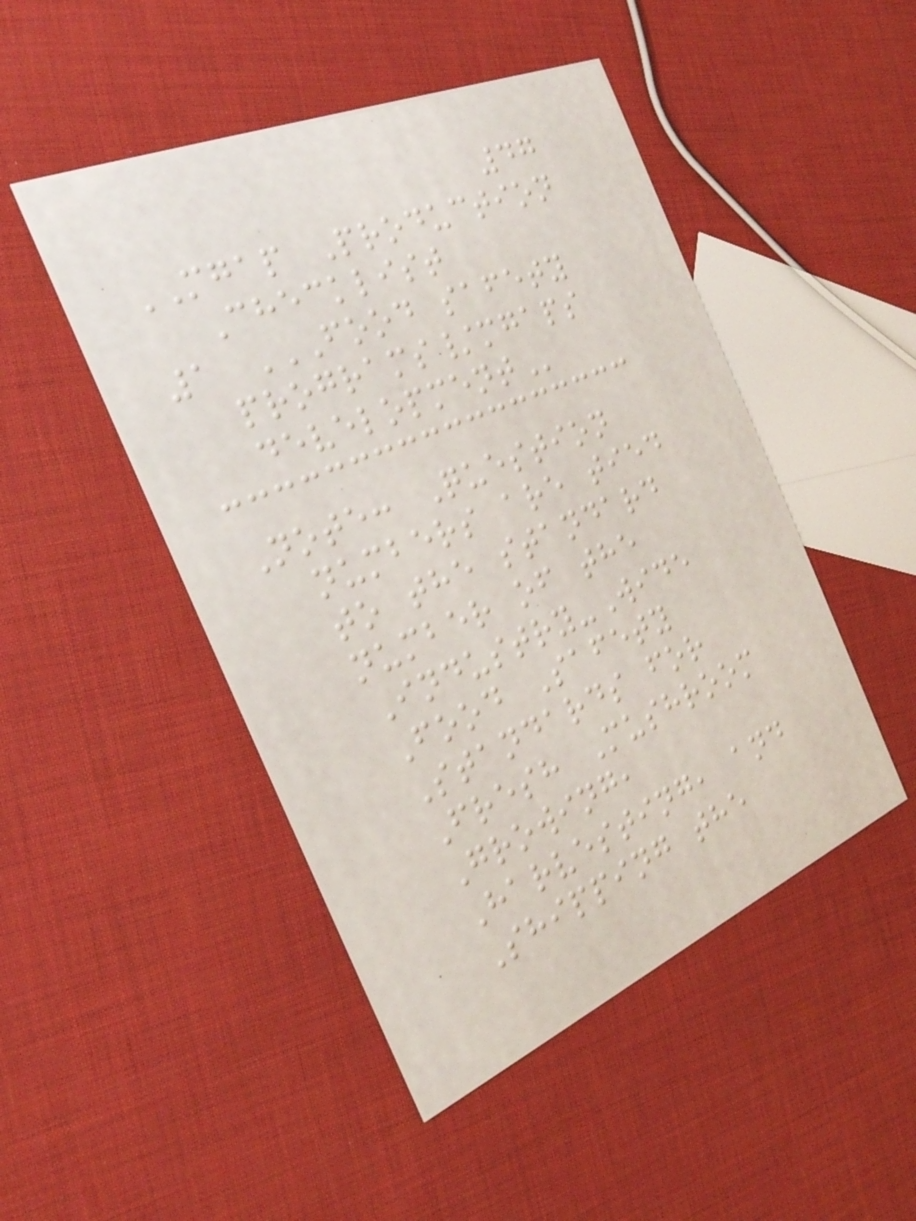47
MGAP Production
Checklist
1 FOOD SAFETY
PROGRAMS/MGAPS
DEVELOPMENT
Note: Question
numbers are tied
to the standard
number of the
Industry-Wide
Food Safety
Standards for
Fresh Mushroom
Growing,
Harvesting, and
Shipping the
